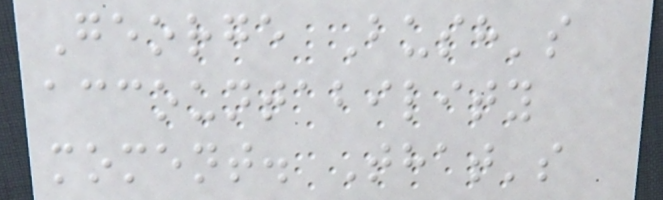George Bush's
accountability
moment. That's
